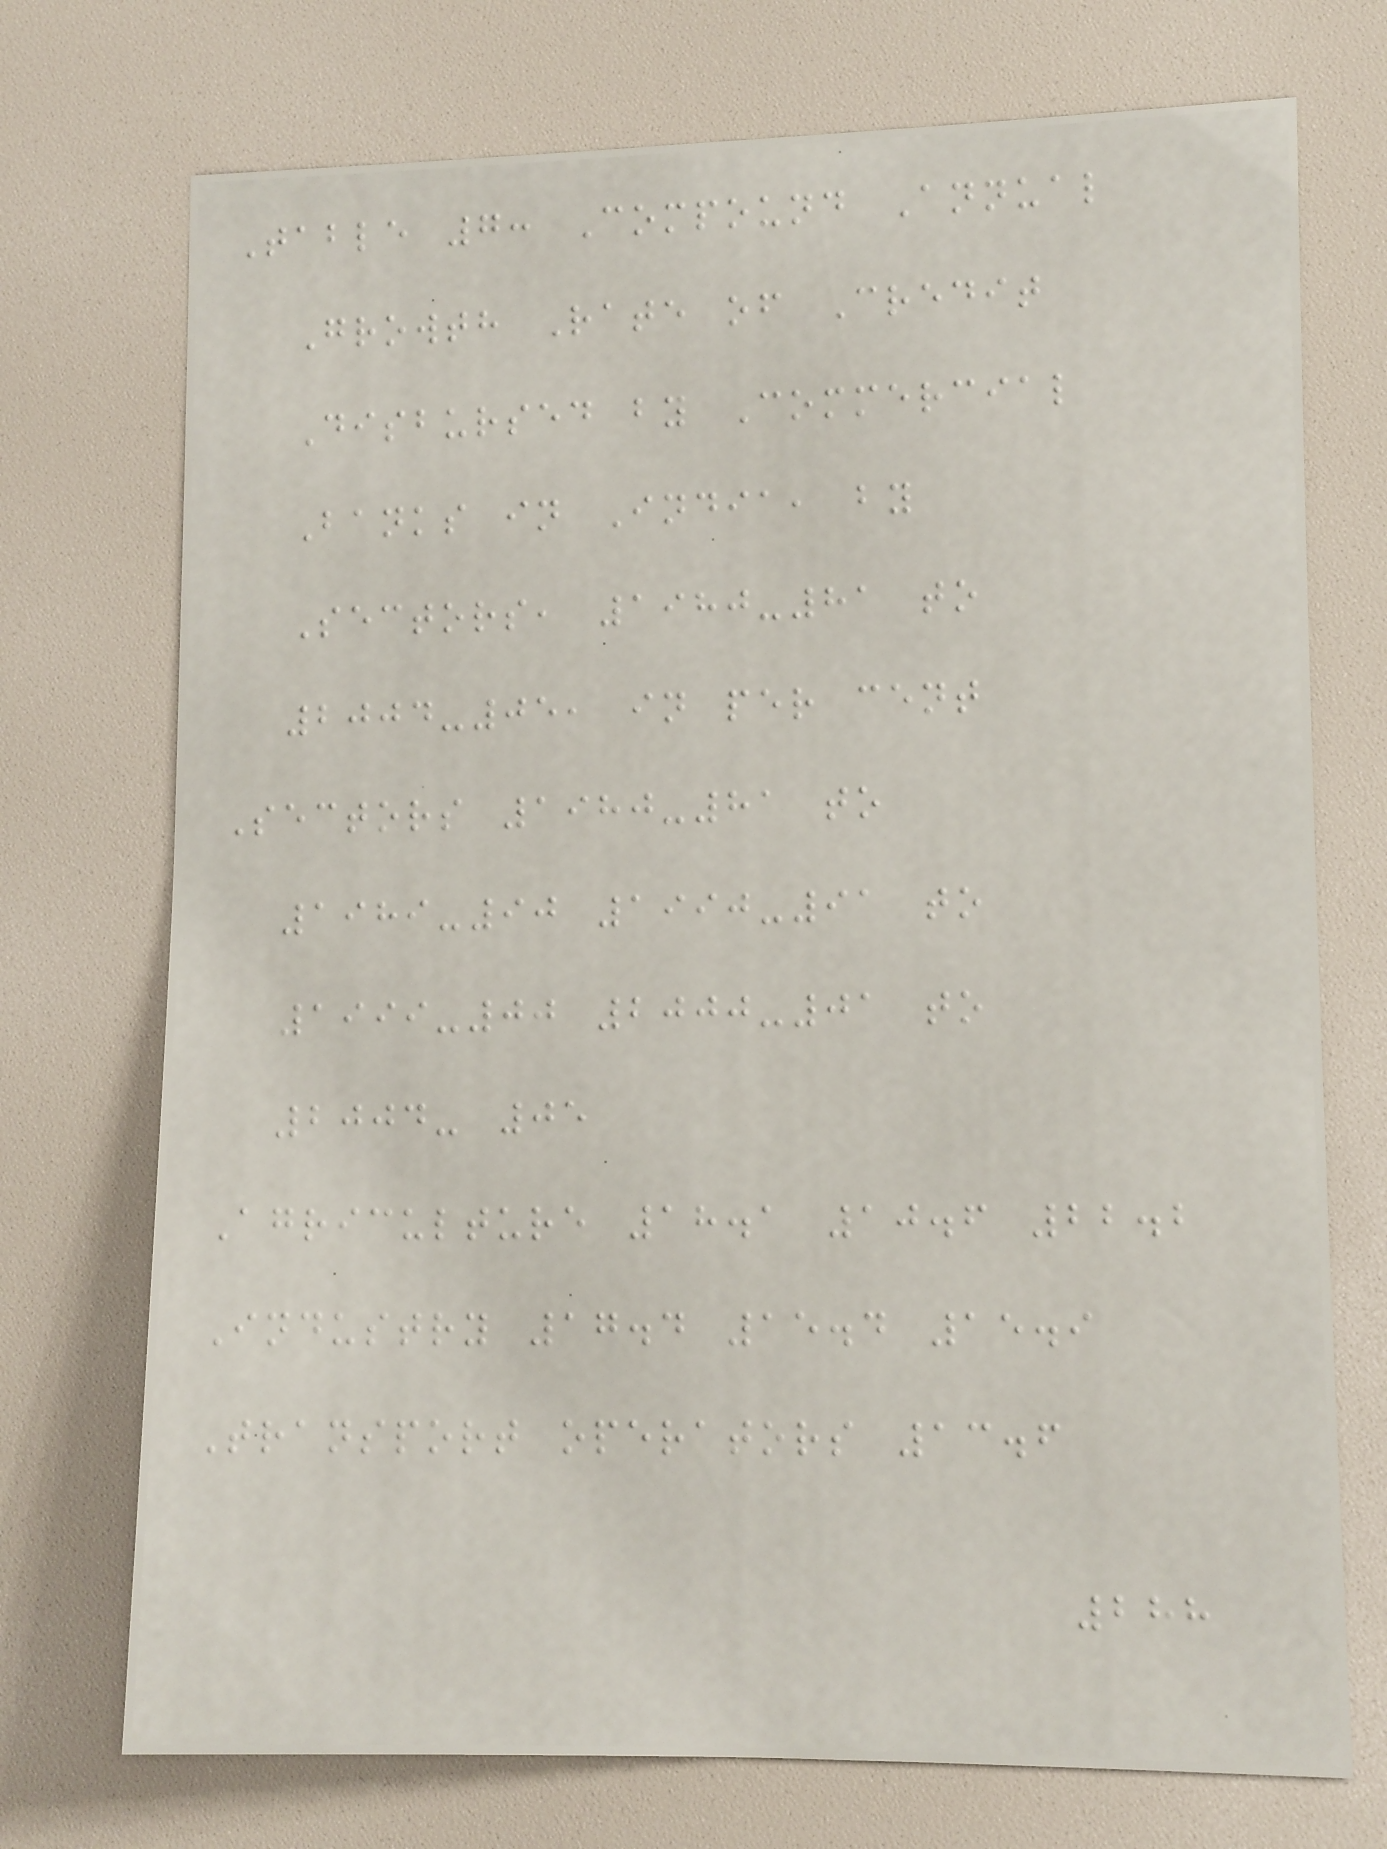Table 7: Compound Annual
Growth Rate of Credit
Disbursed by Commercial
Banks in India, by
Sectors, 1980-81 to
2004-05, in per cent
Sectors 1980-81 to
1989-90 1990-91 to
1999-00 2000-01 to
2004- 05
Agriculture 18.1 10.6 22.2
Industry 17.4 15.4 15.9
Transport operators 13.6
288
